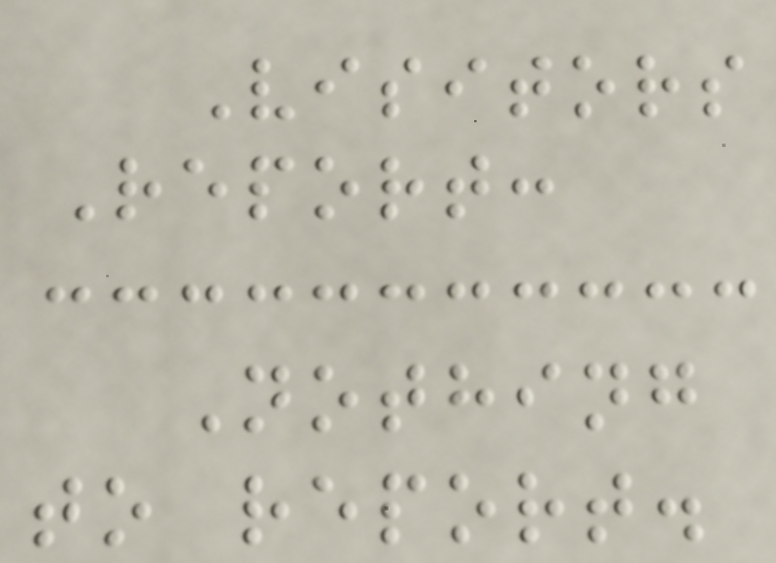Visitors
Report:
Nothing
to report.
